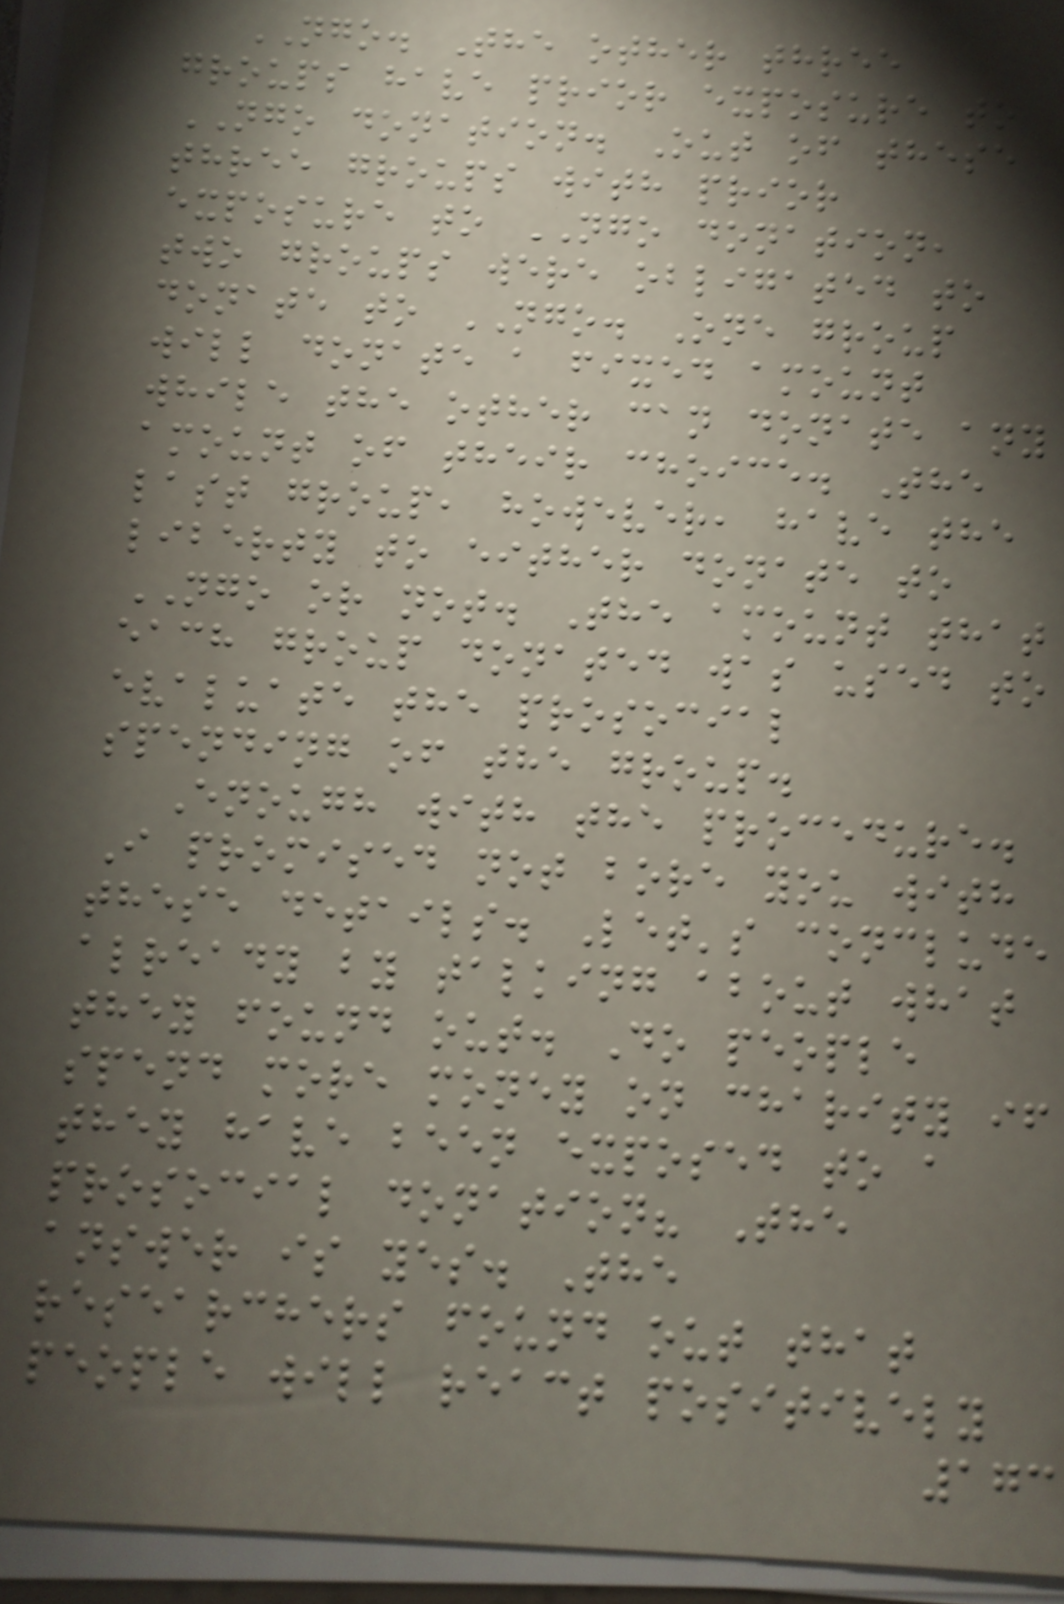NGO. The other three
groups have prior exposure to
NGO donation. Out of these
three groups with prior
exposure to NGO donation,
two groups were obligated to
donate to NGO. One group
will donate a fixed amount
while the other can donate any
amount of their choice. The
last group, however, have the
liberty to either donate to
NGO or not. The amount that
each group donated was used to
evaluate the prosocial
spending of the group.
Enough with the procedure.
I promised not bore you with
these details. Let's conclude
already by talking about what
they found out. Do people
spend more money on charity if
they have been exposed to a
prosocial donation? The
answer is yes. The
researchers found out that
people will react positively
173
